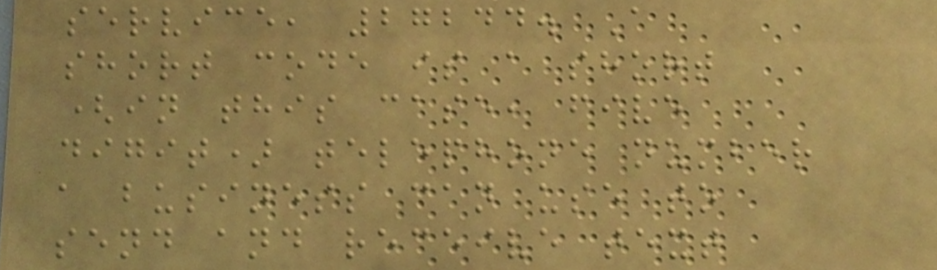service, 27244. A
short code is a short
(in this case, five
digit) telephone number
a business can use to
send and receive text
